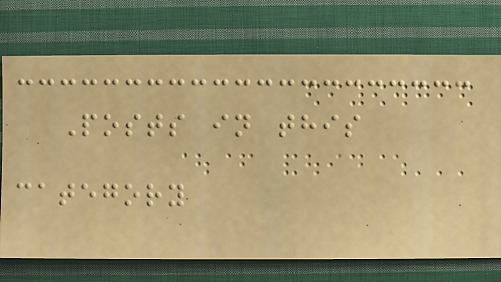Posts in this
category
